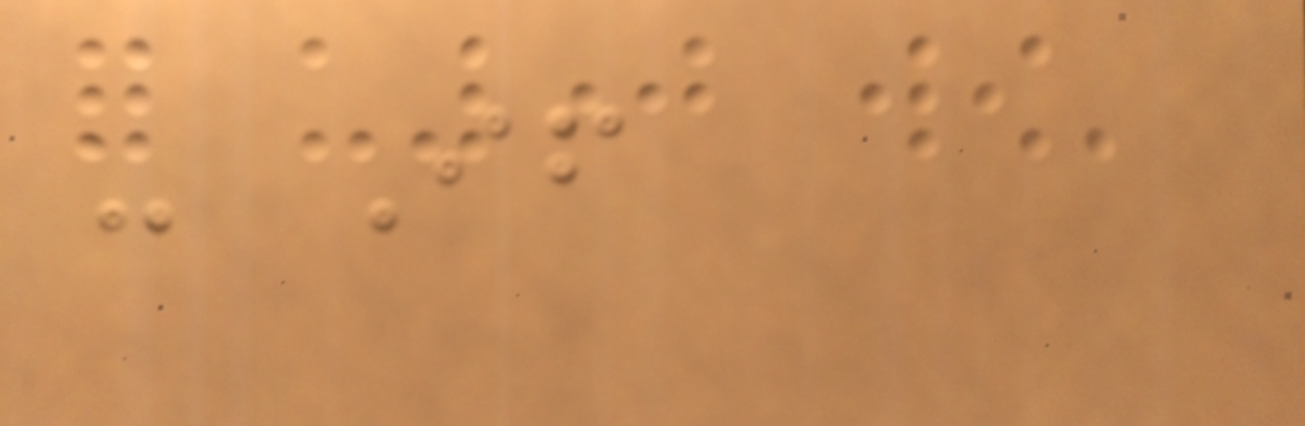- If
